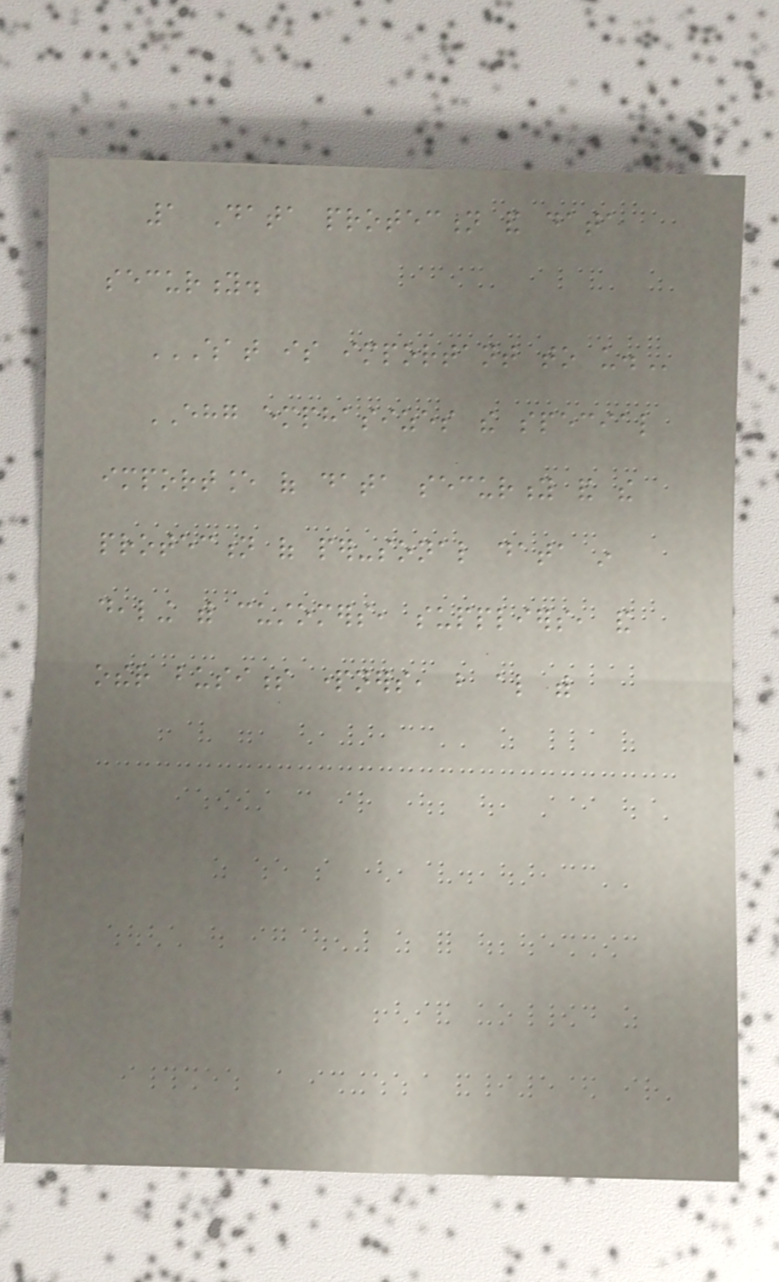1 Data protection and data
security.
WHAT IS IMPORTANT TO US.
EHG emphasizes the special
importance of data security and the
protection of per-sonal data in
dealing with customers, suppliers, and
other business partners, but also with
